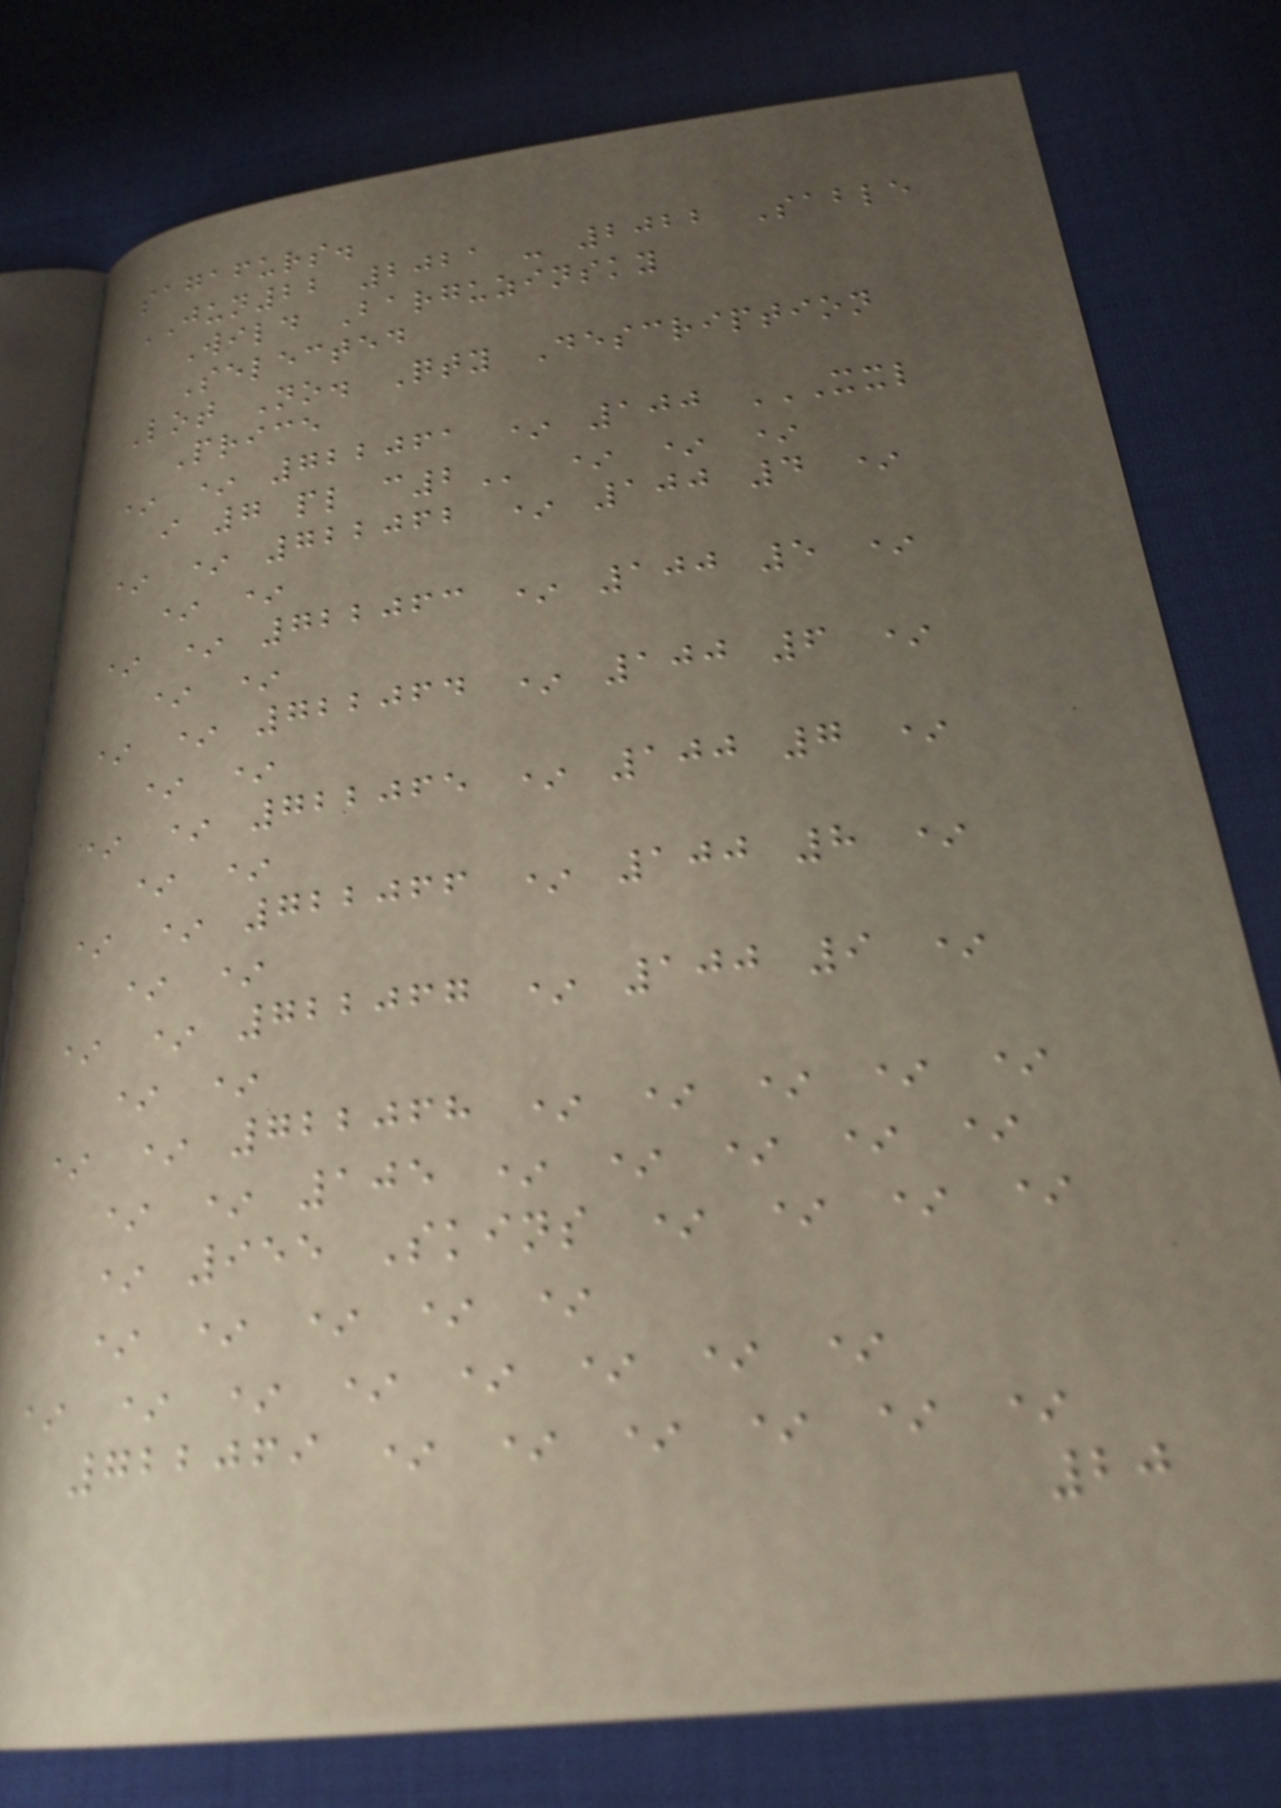sagafurs.
JUN22 2021 - 2022 Sable
Wild Barguzinsky
Selected
Lot No. Qty Description
Price
* * 722061 * 100 XXL
I 7 PL C2 * * *
* * 722062 * 100 4 *
* *
* * 722063 * 100 5 *
* *
* * 722064 * 100 6 *
* *
* * 722065 * 100 7 *
* *
* * 722066 * 100 8 *
* *
* * 722067 * 100 9 *
* *
* * 722068 * * * * *
* * 105 * * * * *
* 955 Skins * * * *
* * * * *
* * * * * * * *
722069 * * * * * *
20
